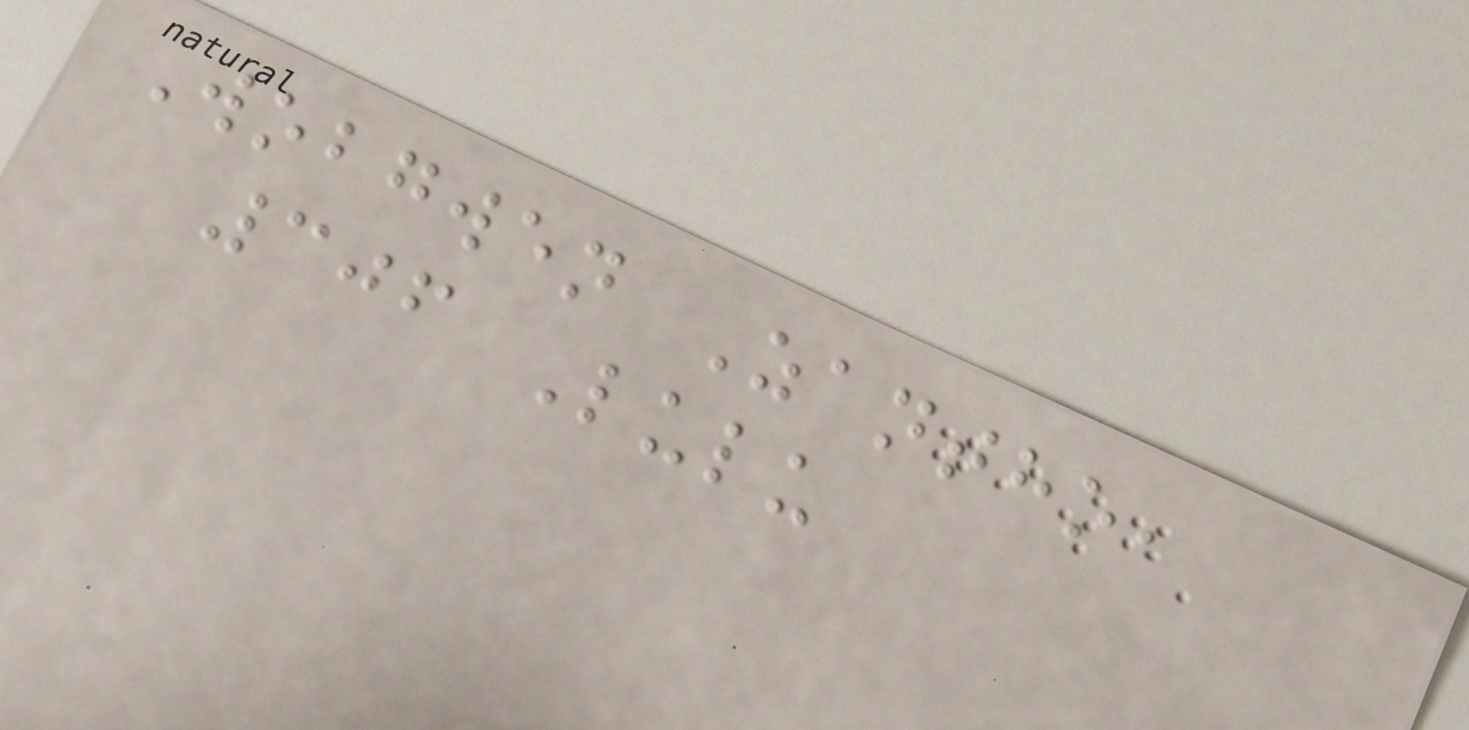Wobgwen Zantho,
306 Lulu
